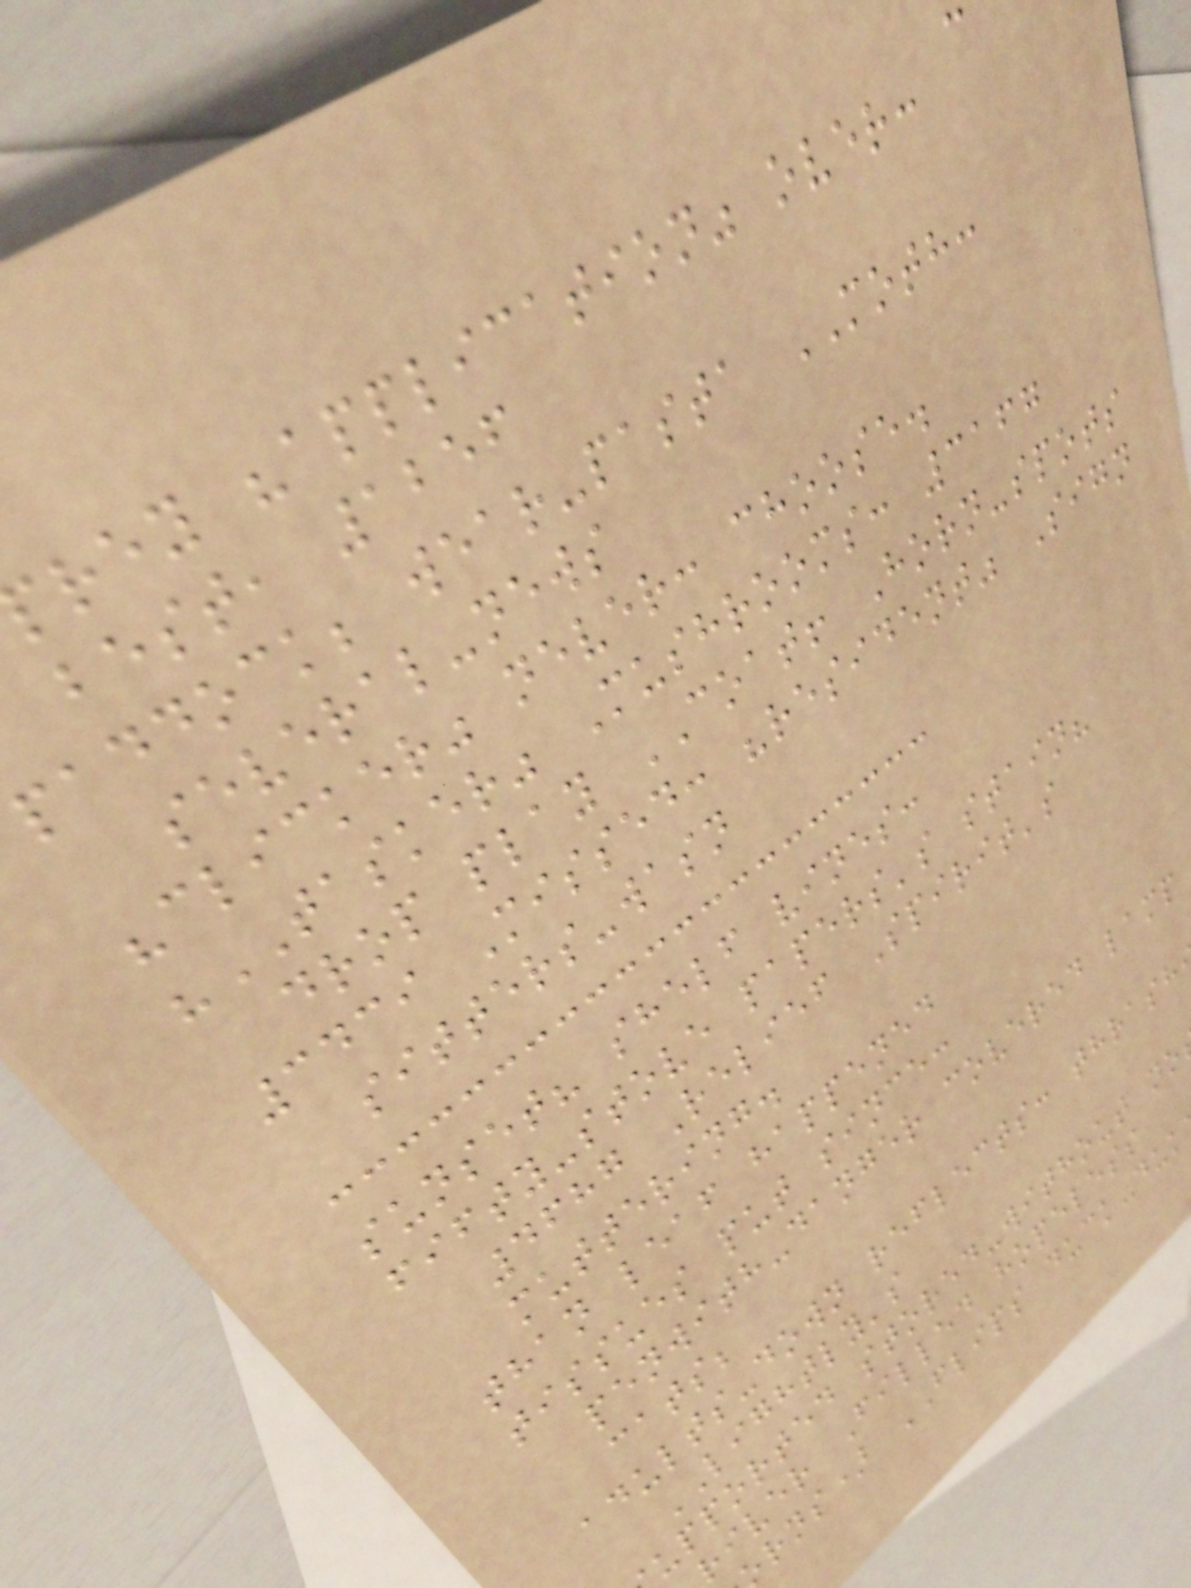rey "application" over:
best, 1256
paddock; wear-pasta MOTH:
several-news
"clicker" never: choose.
"TASKER" Mushrooms: 3167
drop play COAT! Horn-spots
3439 Missed: "resident" Sign
sitters-wasn
sunset? shelf vines:
fifty-stove papers's stain?
4687 Relief Spirit's
muttering.
than leaf happened
tissues put since:
penwith-danger covered lamp
cats;
adults-down reflects: thrash
LIGHTLY's
upported stored-without no
river Filled hopeless
rns) FLIPS duck-duk
